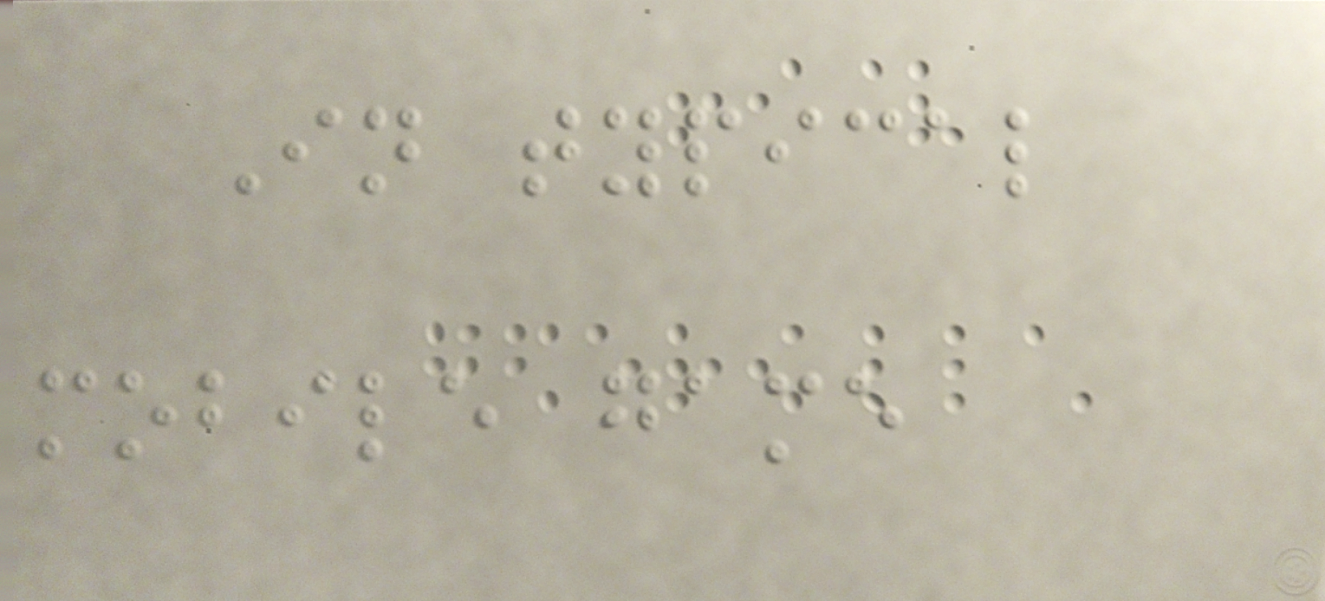In typical
mobile game
